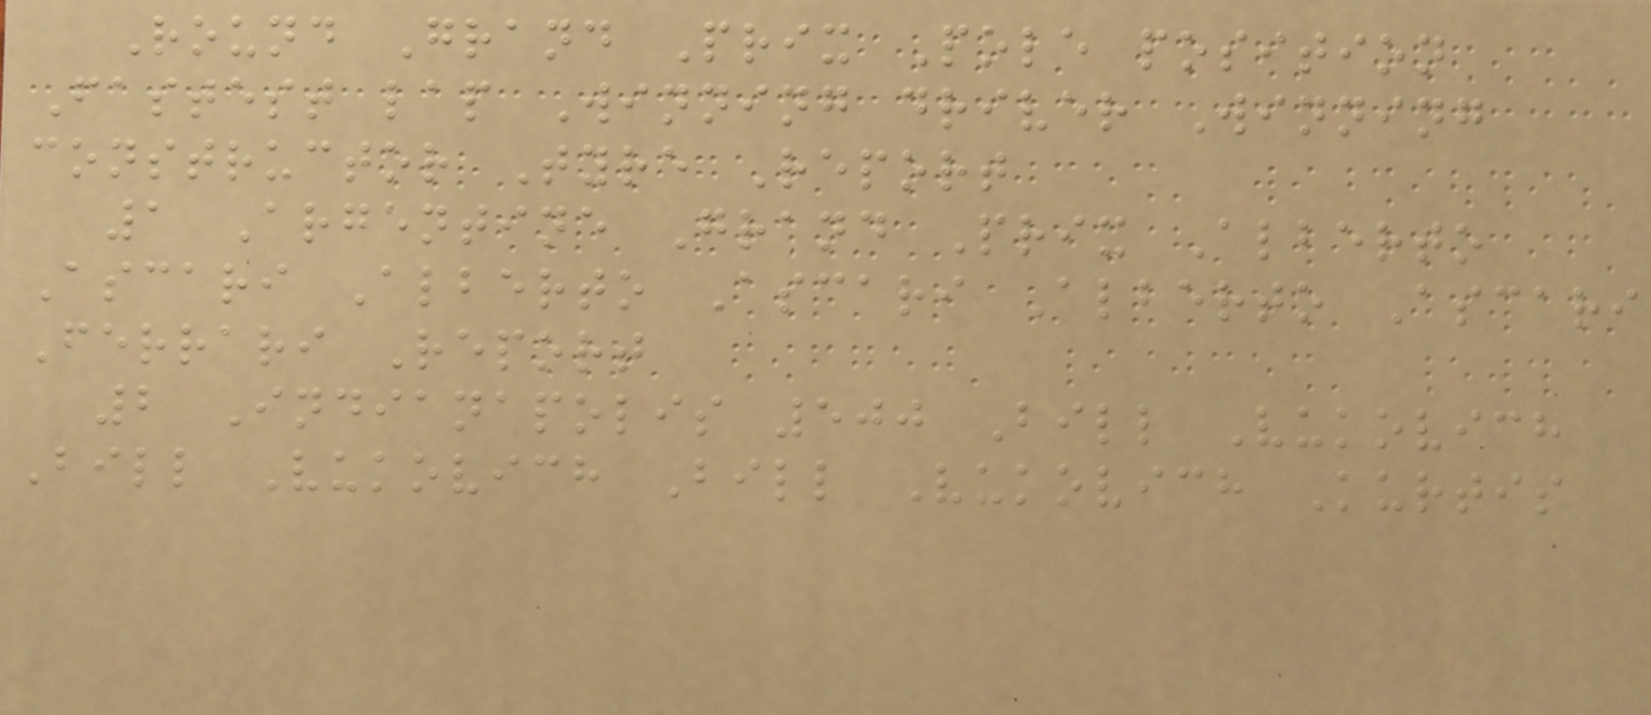Round Grand Prix Pole position
Fastest lap Winning driver Winning
constructor Tyre Report
1 Argentine Grand Prix Alberto
Ascari Alberto Ascari Alberto Ascari
Ferrari Report
2 Indianapolis 500 Bill Vukovich
Bill Vukovich Bill Vukovich Kurtis
